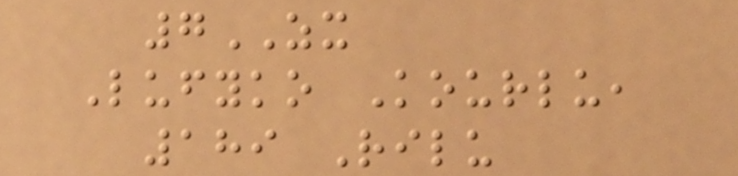7ZX
Lufyko Kourlu,
189 Rilu
